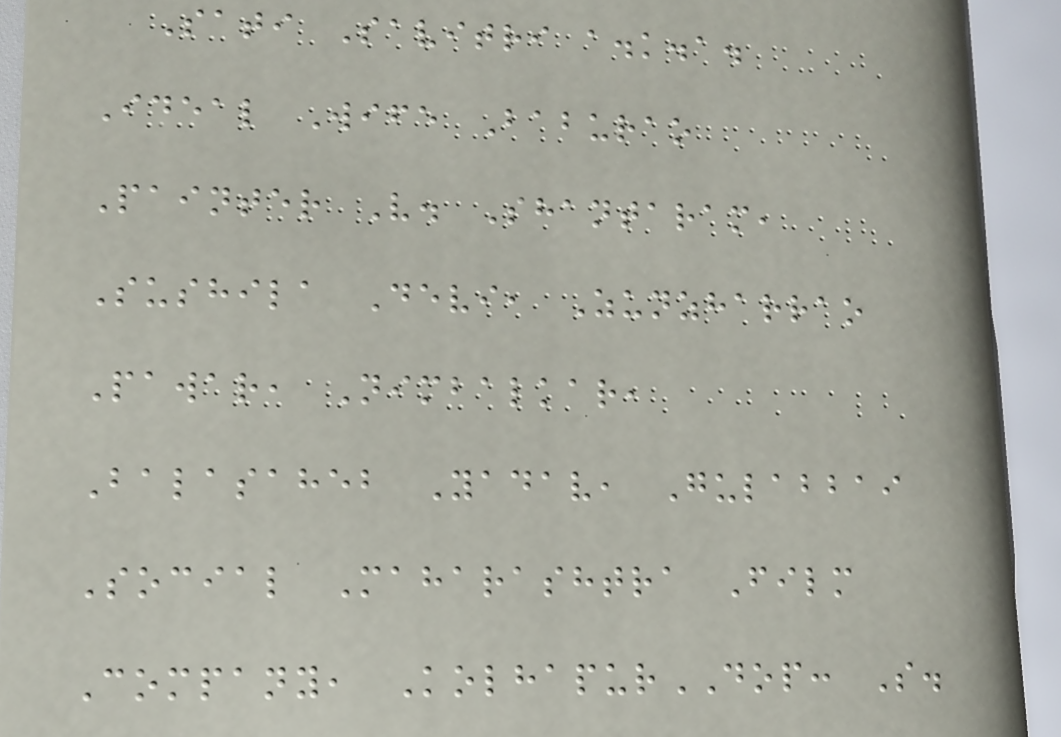Sati Savitri a.k.a.
Ideal Wife Baburao
Painter V. Shantaram,
Sushila Devi, Zunzharrao
Pawar, Nimbalkar,
Balasaheb Yadav, Gulabbai
Social Maharashtra Film
Company, KolhapurDOP: S.
